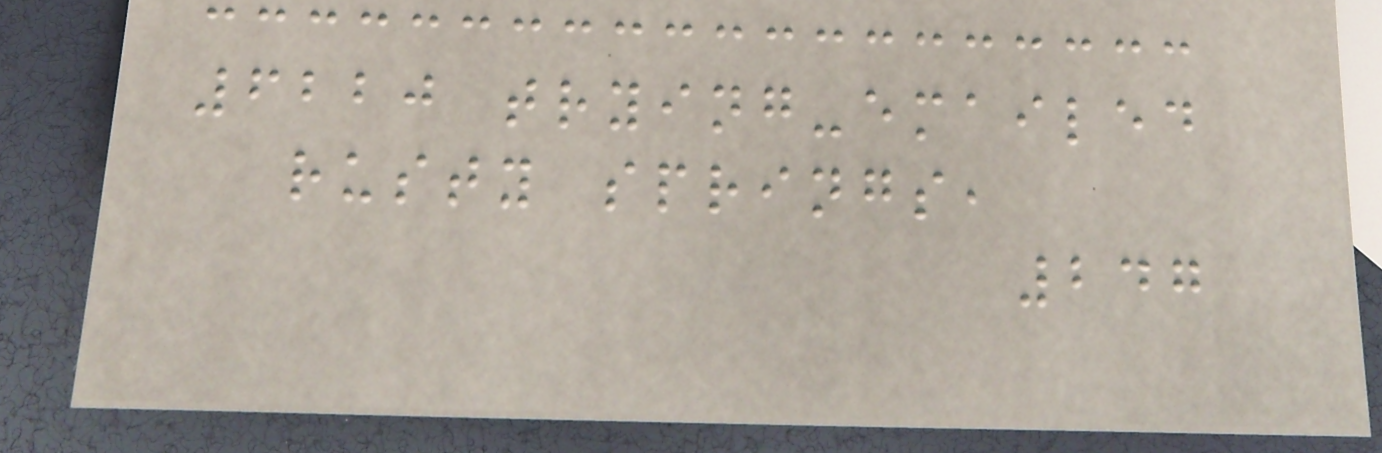6220 trying-emailed
rusty springs,
247
